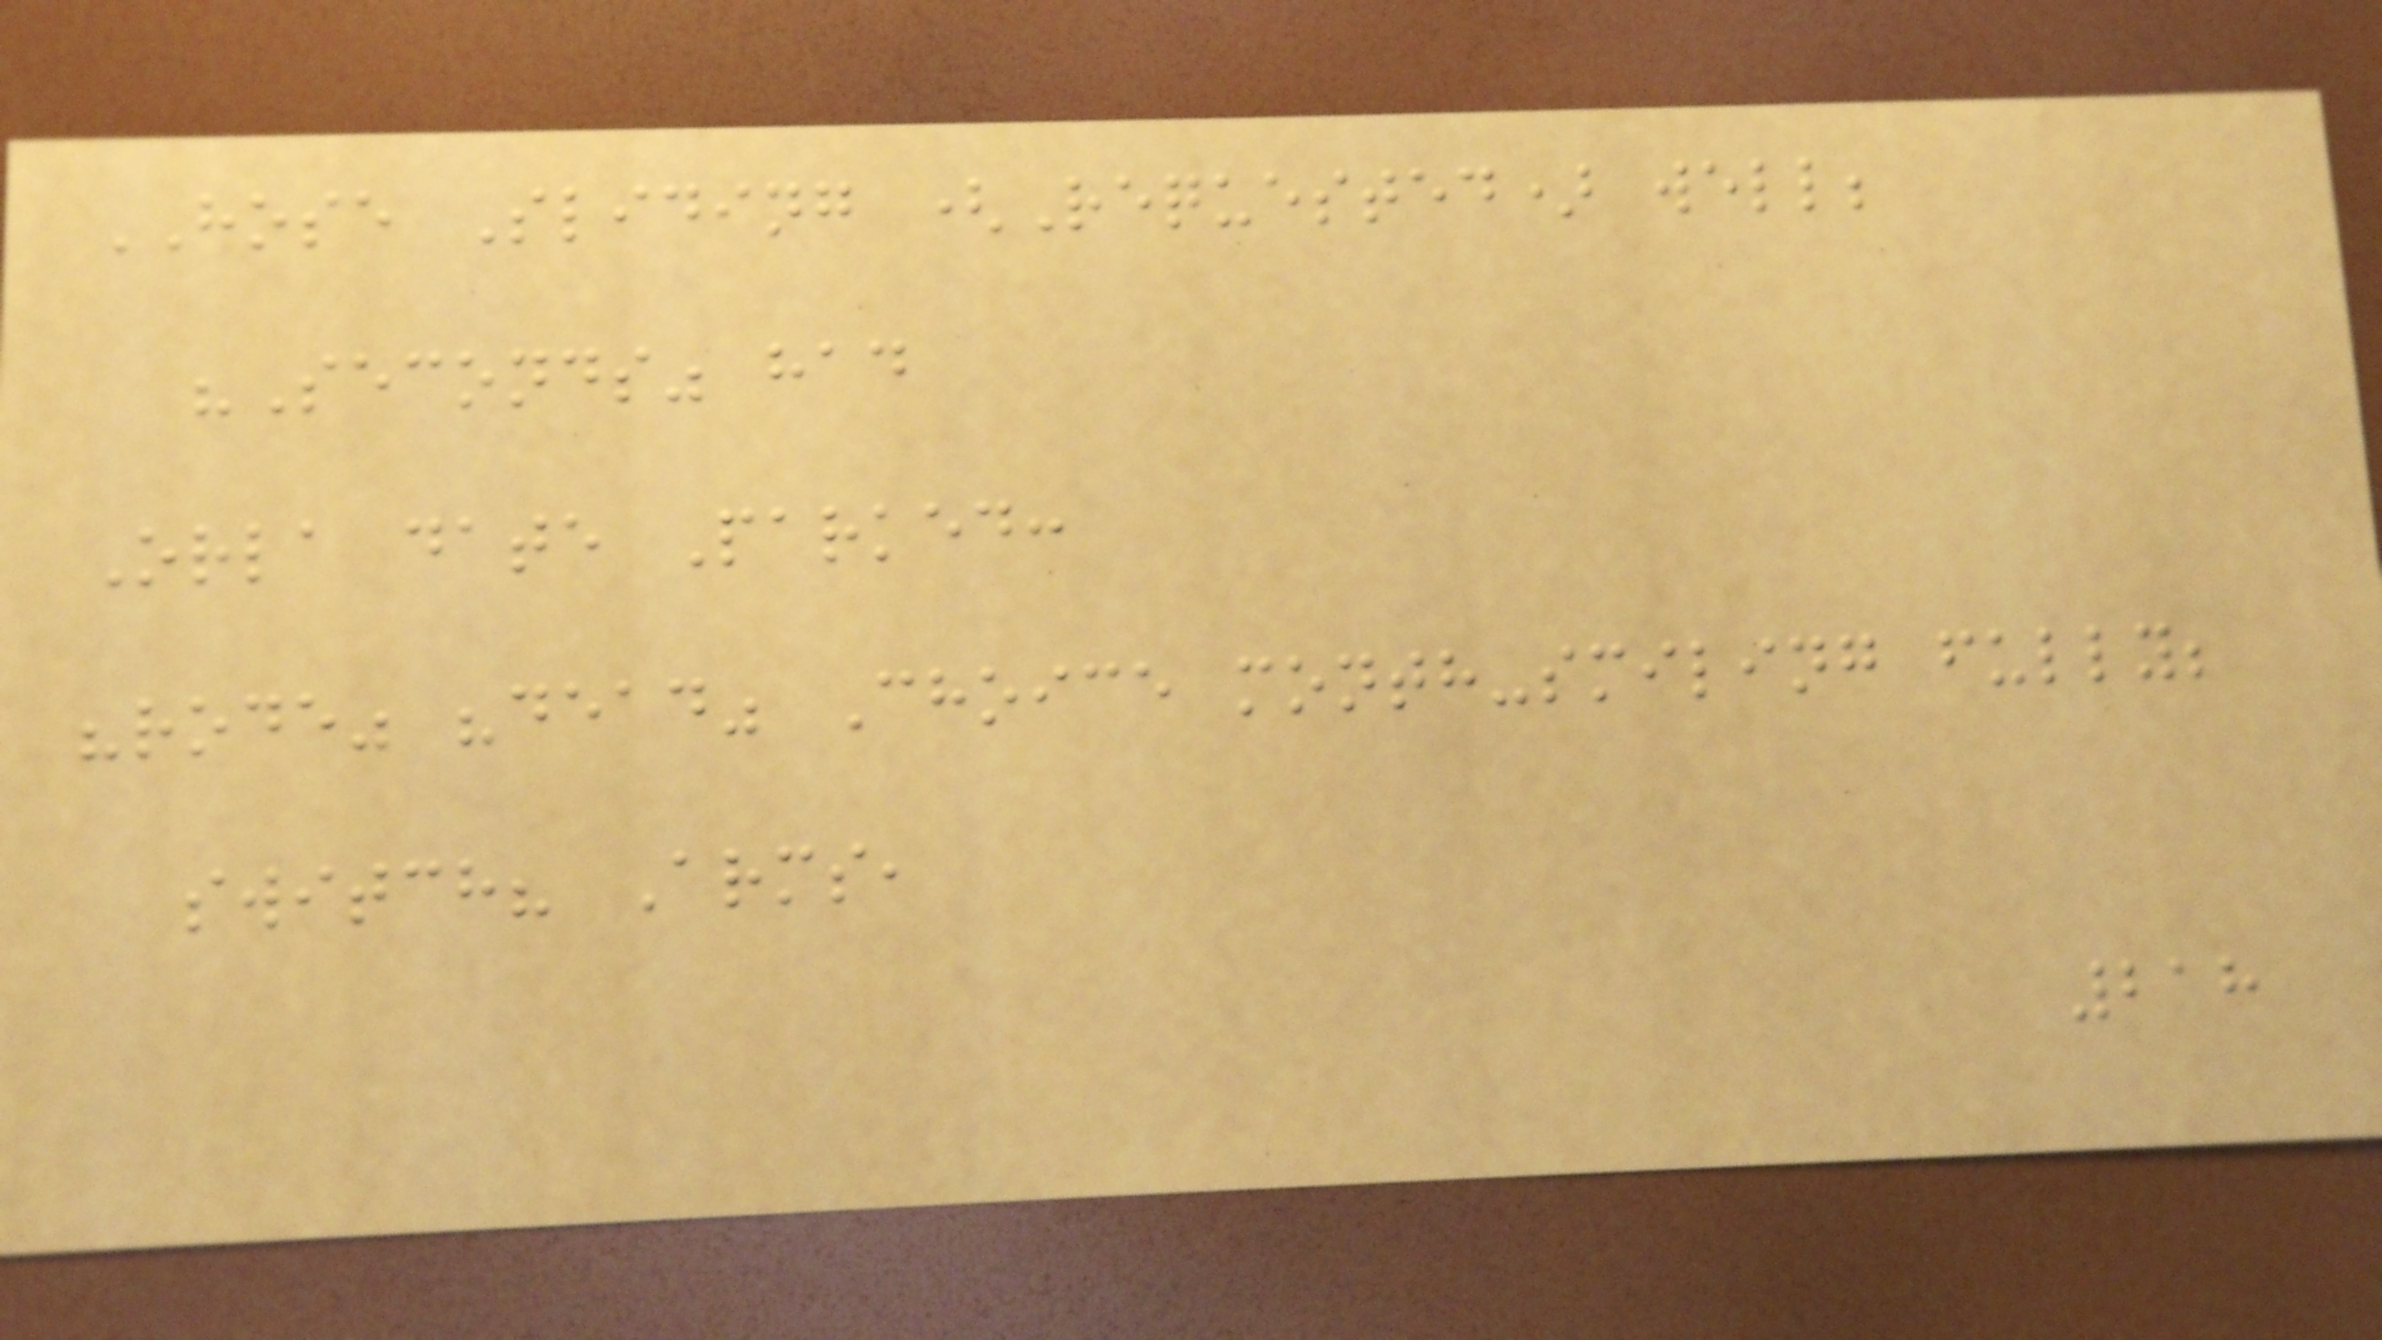HOSE Sliding (Requested) well;
"Seconds" had
Orla date Parked:
"rode" "dead" Choice month-smiling fully;
switch? Arms,
218
